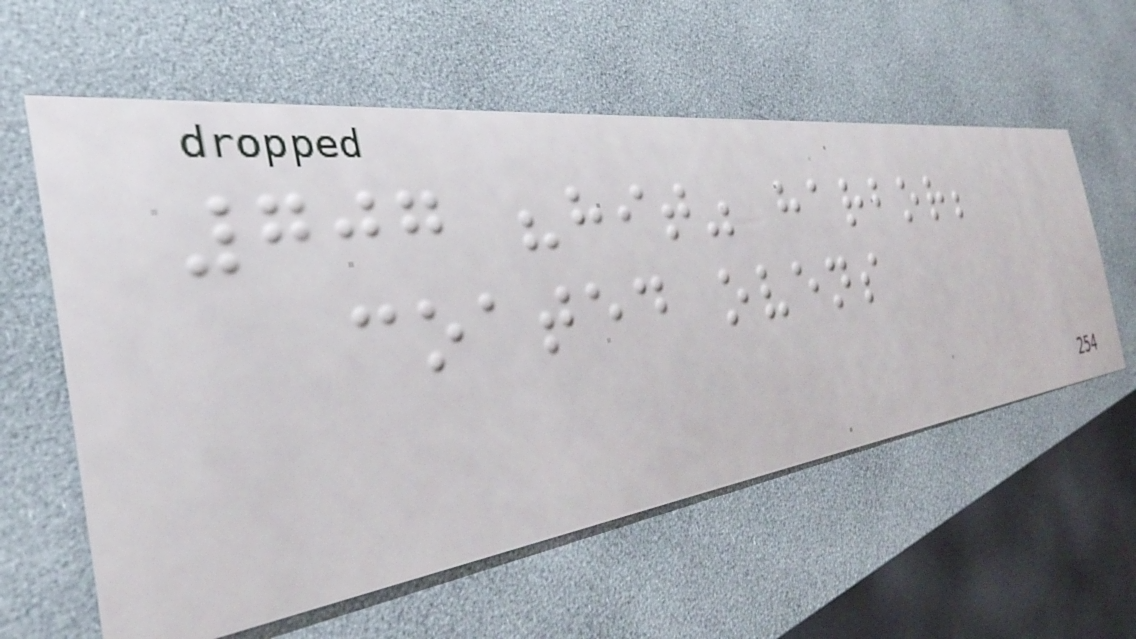707 "hit" harbor;
coated ovens
